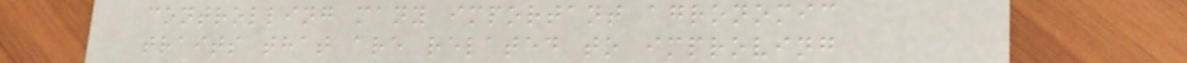controlling many important agronomic
traits that are related to improving
